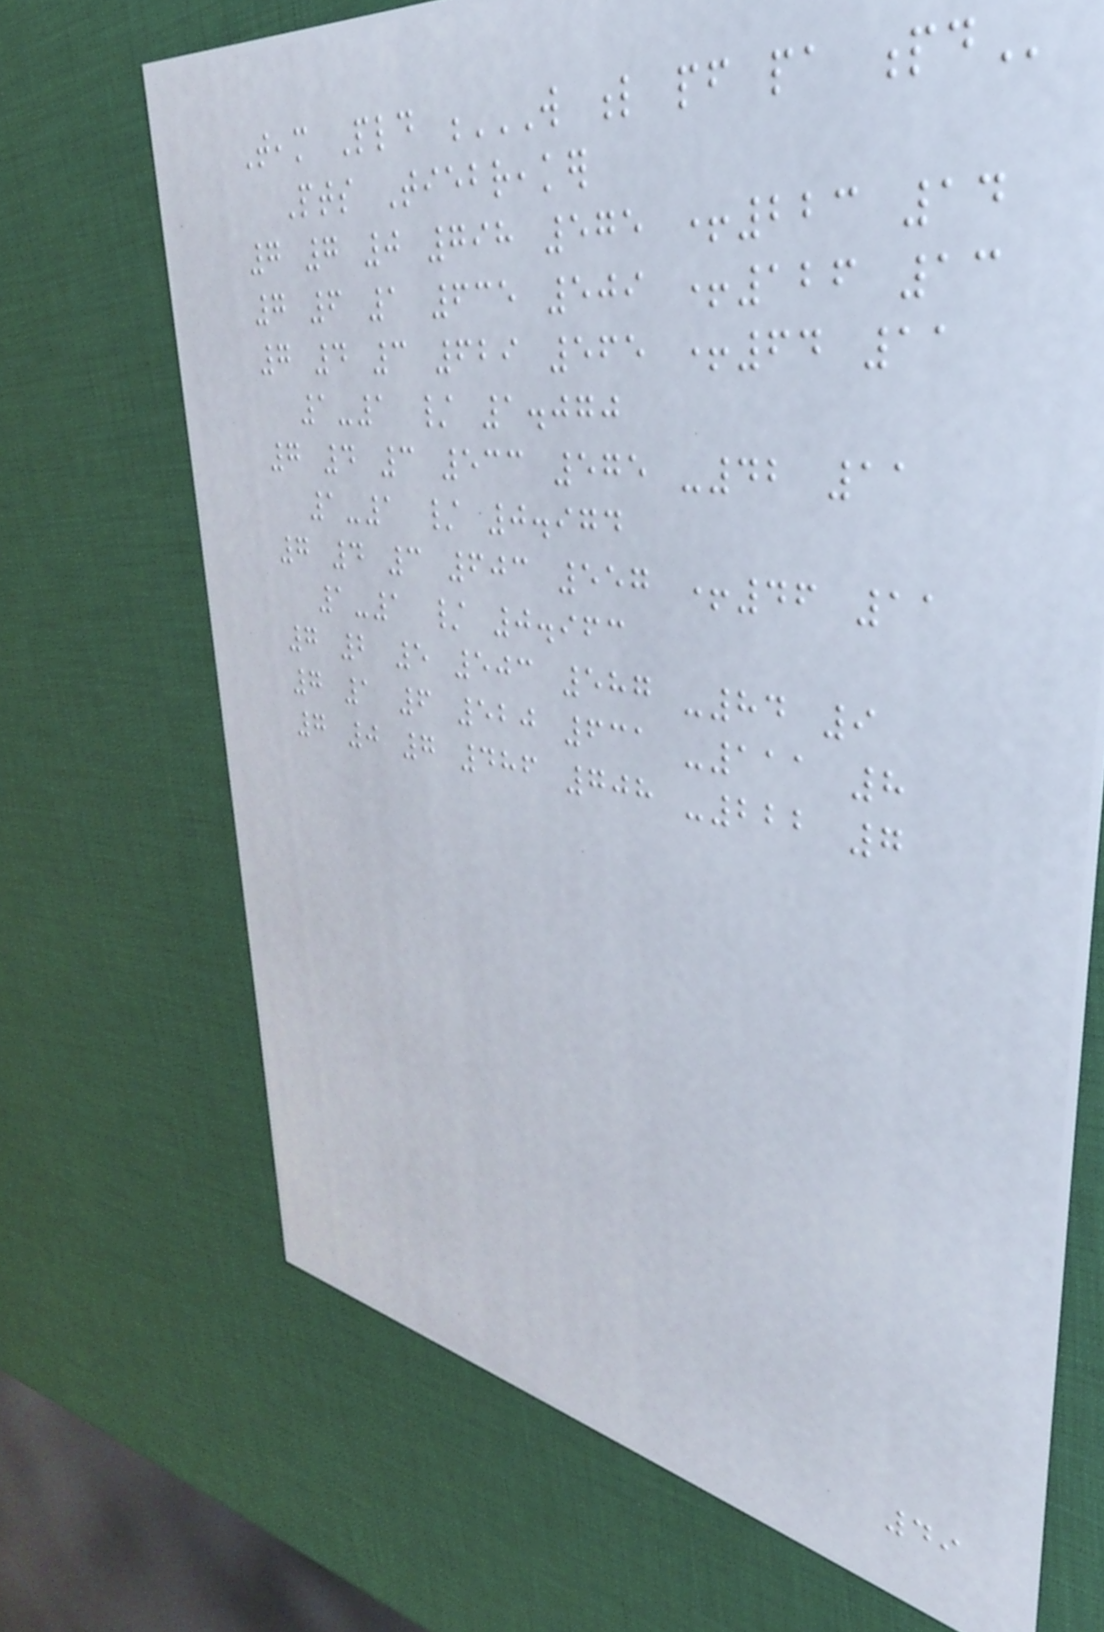Team Pld W L PF PA PD
Pts Tiebreaker
7 7 0 798 575 +223 14
7 6 1 635 509 +126 13
7 4 3 629 565 +64 11
1-1 / 1.070
7 4 3 533 575 -42 11
1-1 / 0.974
7 4 3 603 557 +46 11
1-1 / 0.963
7 2 5 503 587 -84 9
7 1 6 520 631 -111 8
7 0 7 486 708 -222 7
49
